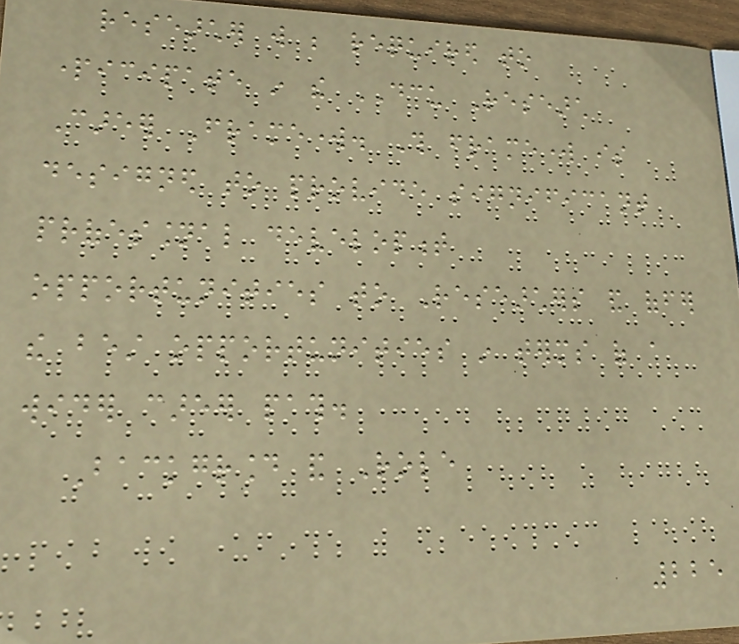researcher will be required to
participate in the DCU Research
Career Framework. This framework is
designed to provide significant
professional development
opportunities to Researchers and offer
the best opportunities in terms of a
wider career path.
Background and Role
225
